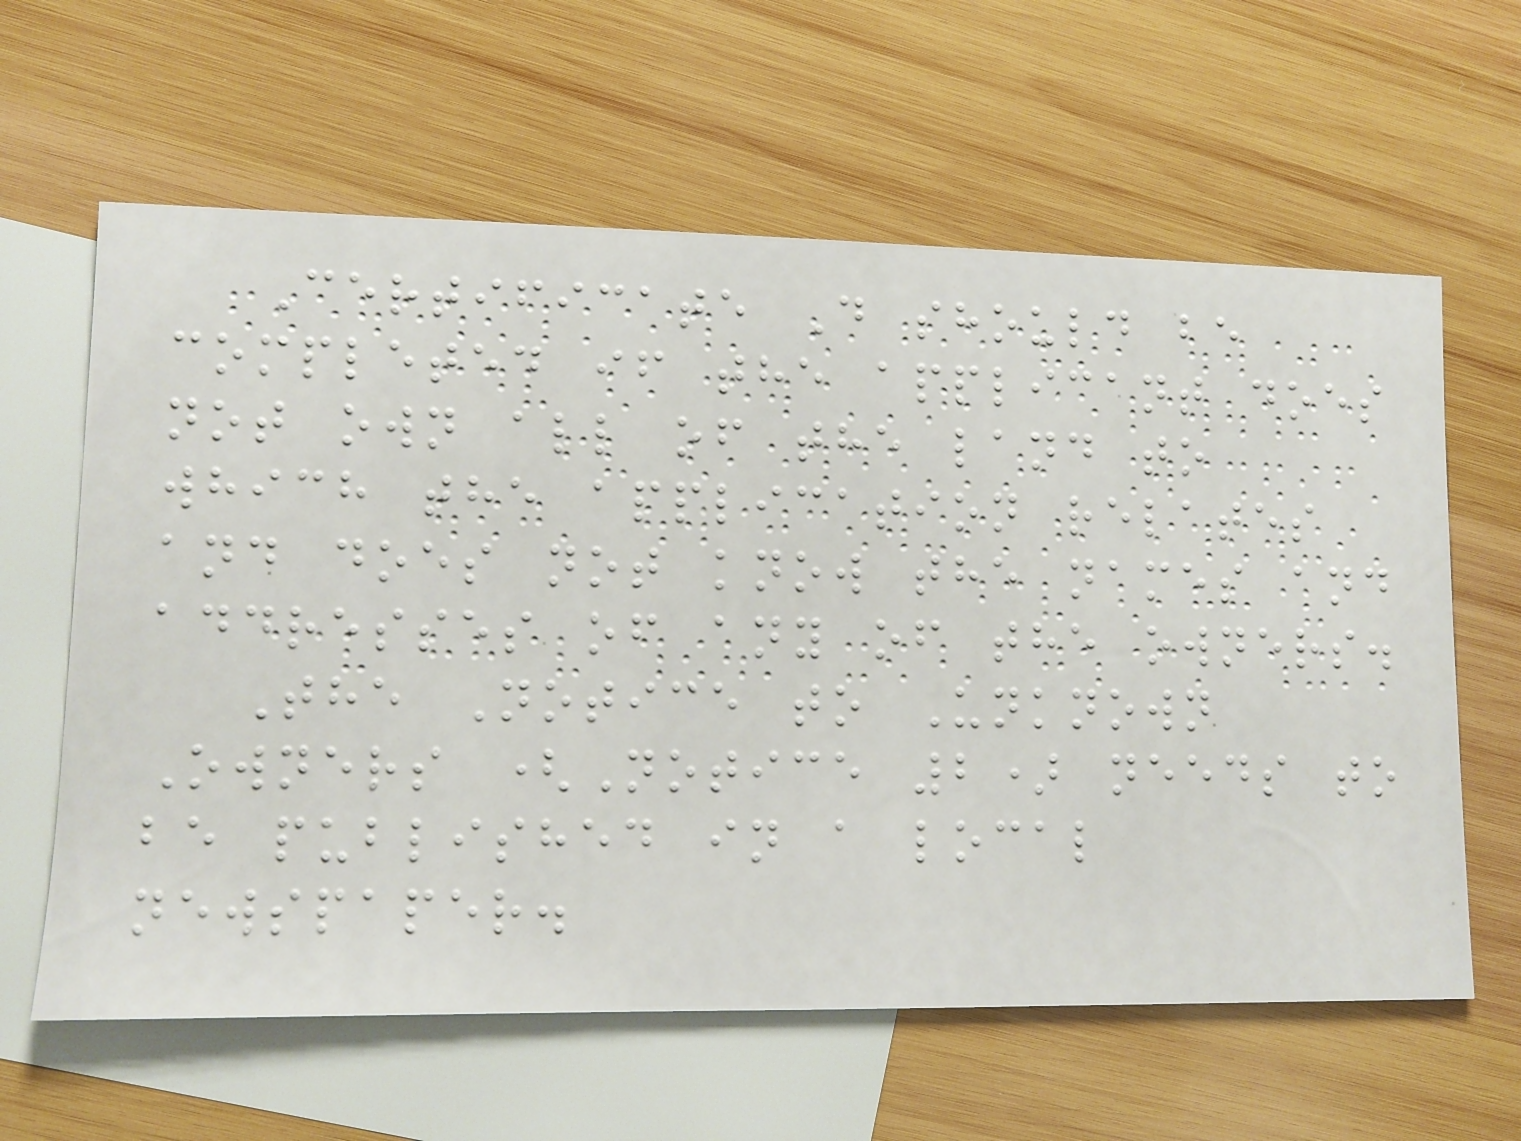Certificate D should be
completed if the applicant does
not own all of the land to
which the application relates
and does not know the names and
addresses of any of the owners.
The Notice to Unknown
Owners (Notice 2) needs to
be published in a local
newspaper.
